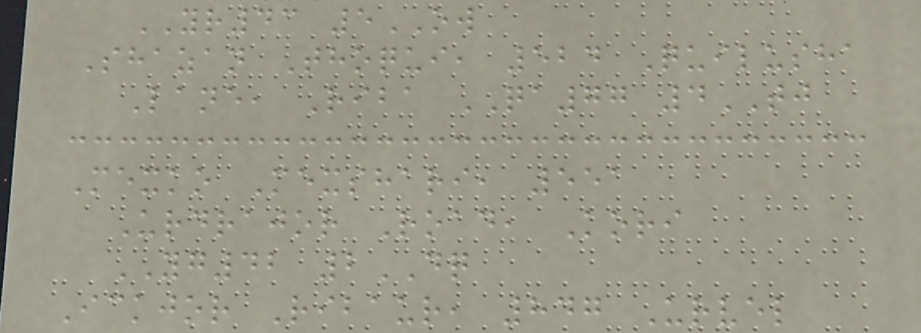YR43 5OW
Shazan Thoqui, 524 Quilusha
Lane, Riba QA77 4TJ
Mexko Mexshari, 551
Urdrajor Road, Kori
YG42 2DQ
Ickjor Ribaur, 847 Urvel
